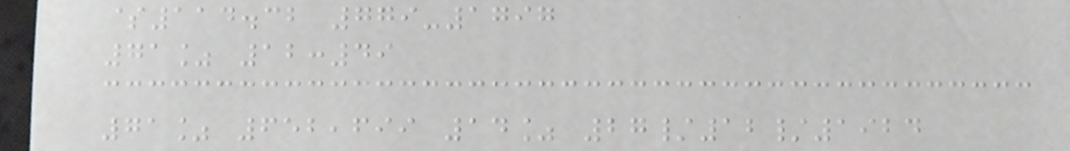$114.32 779-1797
71% 12:49
71% 652,699 14% 27/12/1924
